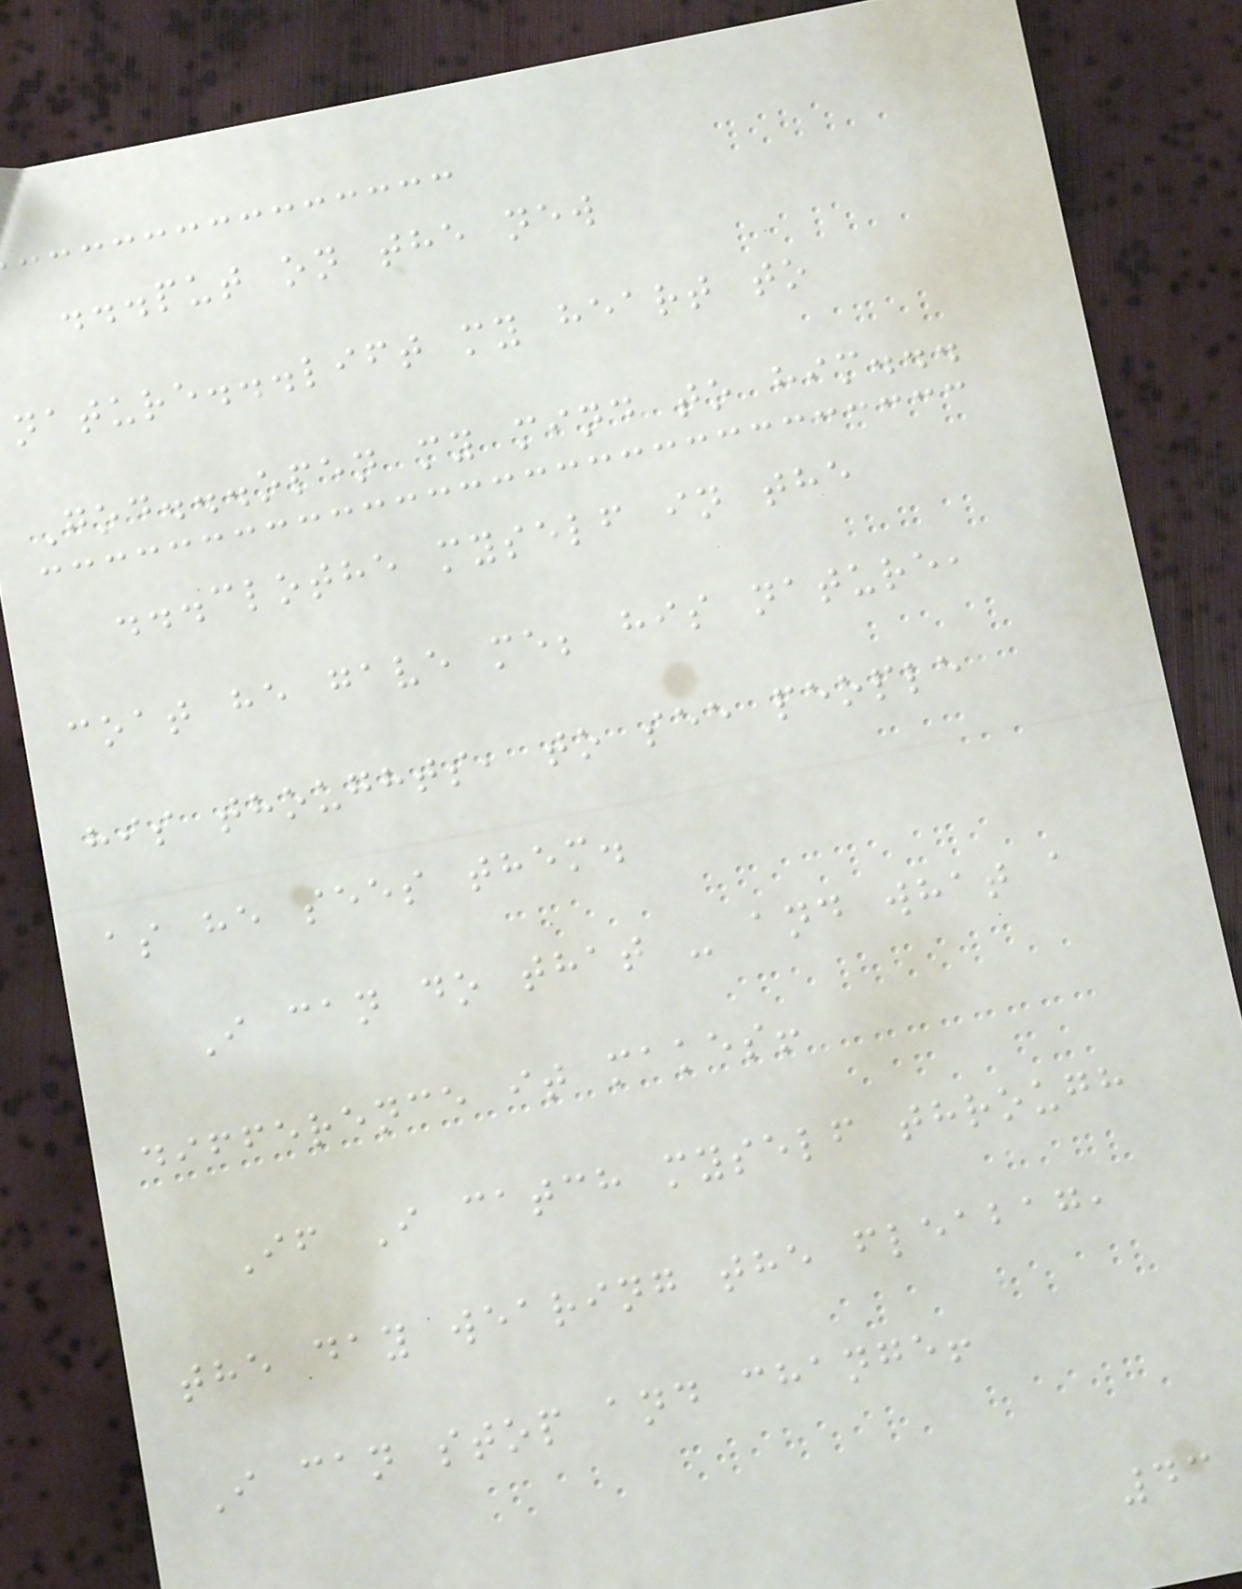...put on the new
nature...lift my heart to
God...open my mind to him...
...clothe myself in the
coat he gave me; his nature,
his thoughts, to see people
as he sees them.
I can do that - and what a
difference it makes!
If I catch myself through
the day wearing the fleabag,
I can stop and change!
43
